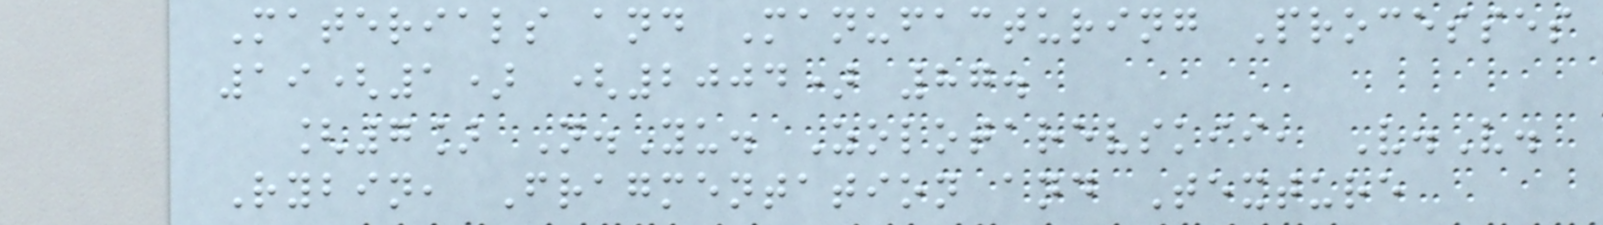Materials and Manufacturing Processes
19(1) (2004) 87.
[7] N.Yu. Zolotarevskii, V.V.
Rybin, Fragmentation and Texture
